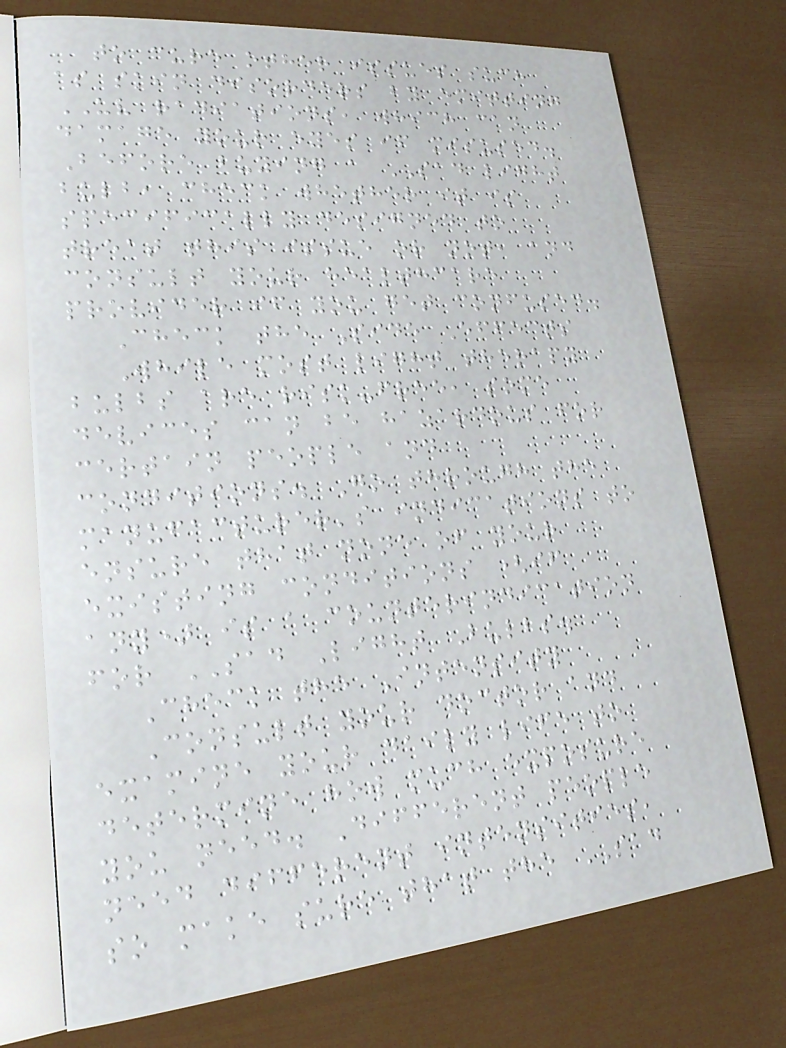to cure other issues such
as skin disorders by emitting
UV radiations, which can
damage your eyes if misused.
Before buying a SAD light
bulb, check whether it is
specifically designed to
treat this issue or not, and
consult your healthcare
provider if you get confused.
Check the Side Effects
While most light therapy
bulbs are risk-free, some
devices can be hazardous for
certain people and
conditions. Go through the
manufacturer's indications to
ensure that none of your
existing conditions (if
any) is a counterindication
for SAD Light Bulbs.
Check the Intensity
Consult your doctor and
examine your daily life to
determine how much exposure
you need. Different people
need different intensities,
so make sure that the SAD
